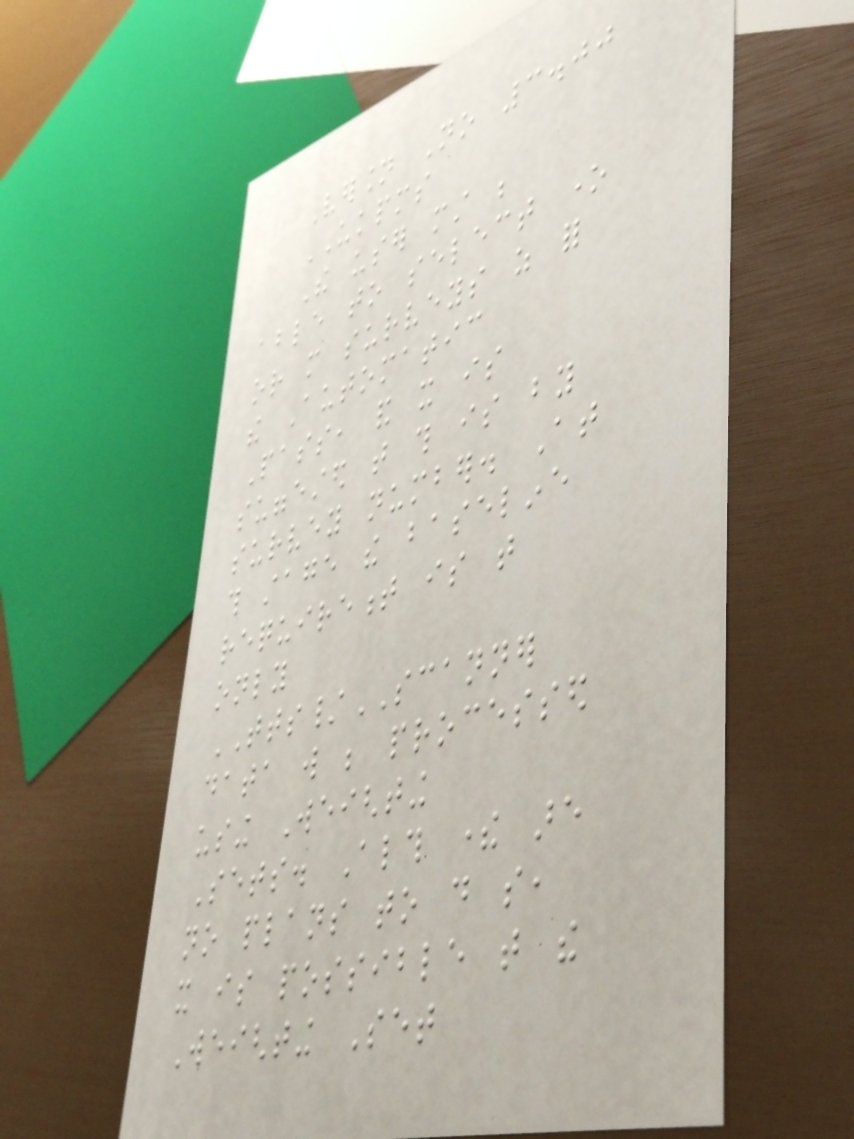Version No 3.00
UKPMS
The user must be
able to select one
or more surveys as for
the Automatic
Pass, and it is
suggested that this is by
survey number. At
this stage the baseline
requirement is that
only
TTS/SCANNER
data will be processed
using Weighting
Sets. Although there are
no plans to do so,
it is possible that the
Weighting Set
